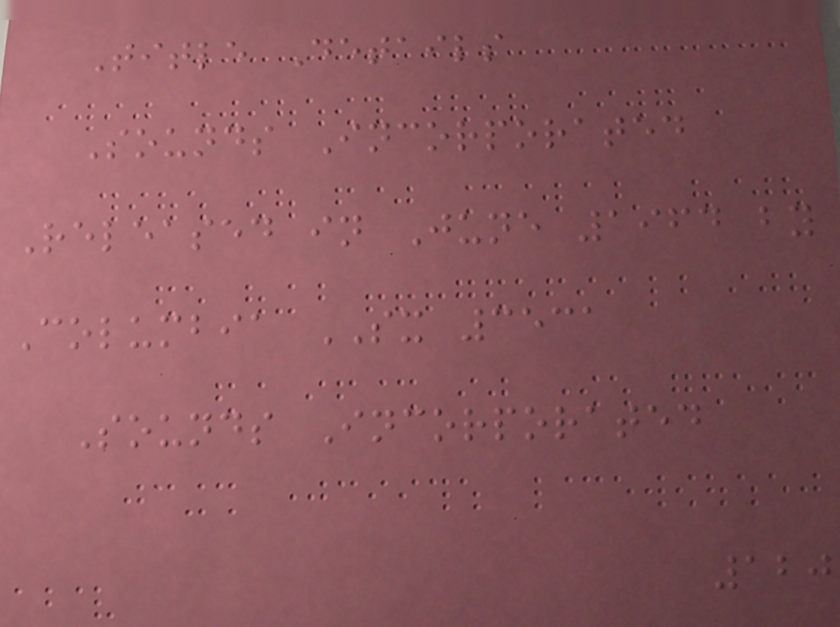Title Details
Sounds Incorporated
Released in June 1964 by
Columbia SX 3531
Sounds Incorporated
120
